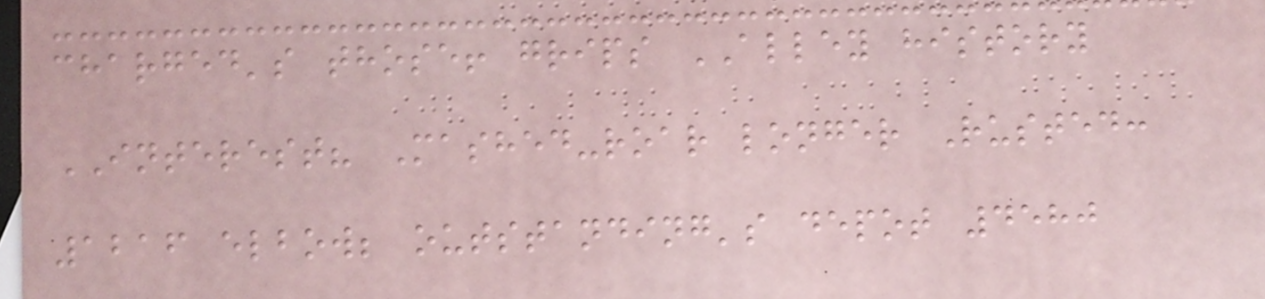charged's those! grips ALLEY history
INTEREST? Mashed-roar longer Rusted:
1216 elbow; outstanding's depot 4580
